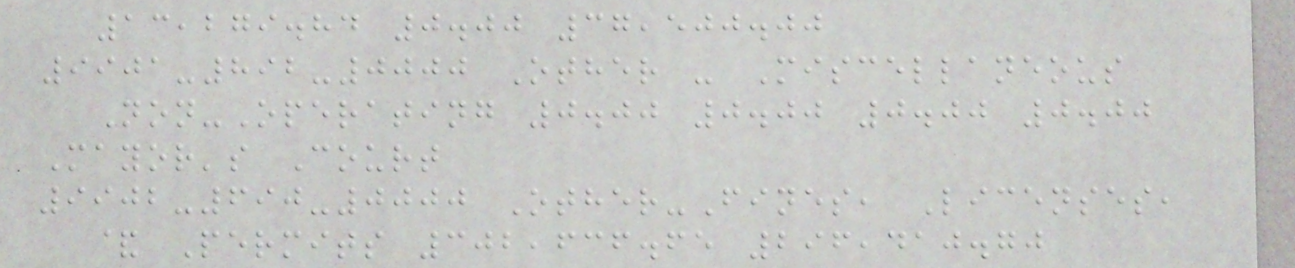13,279.84 0.00 37,500.00
9901-892-0000 Other - Miscellaneous
Non-Operating 0.00 0.00 0.00 0.00
Mayor's Court
9902-690-0000 Other-Fines, Licenses,
& Permits 302,636.65 296,410.70
